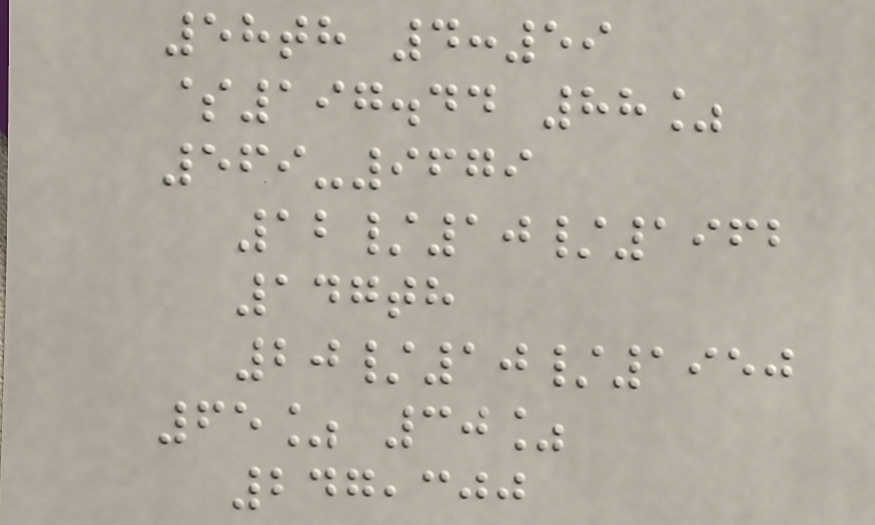58th 4:59
$197.44 88%
569-9679
12/10/1962
147th
20/10/1950
65% 30%
247,300
